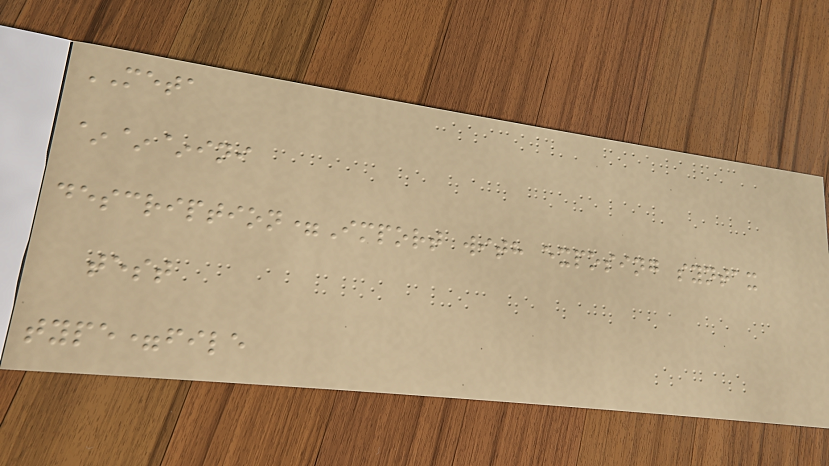META
~~~ini
description=Import with exposing syntax
test
type=file
